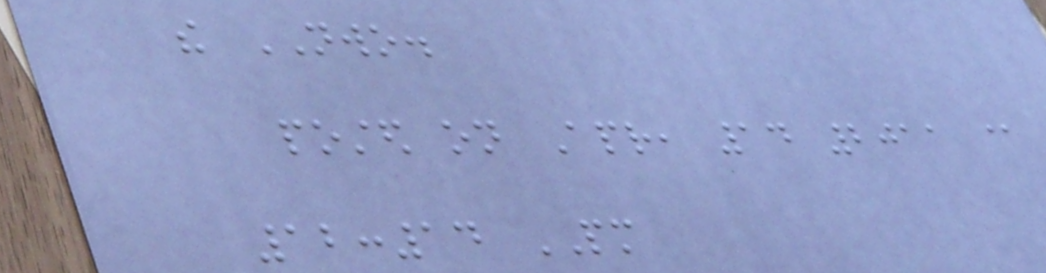the NWO.
posted on Apr, 14 2011 @
12:14 PM
